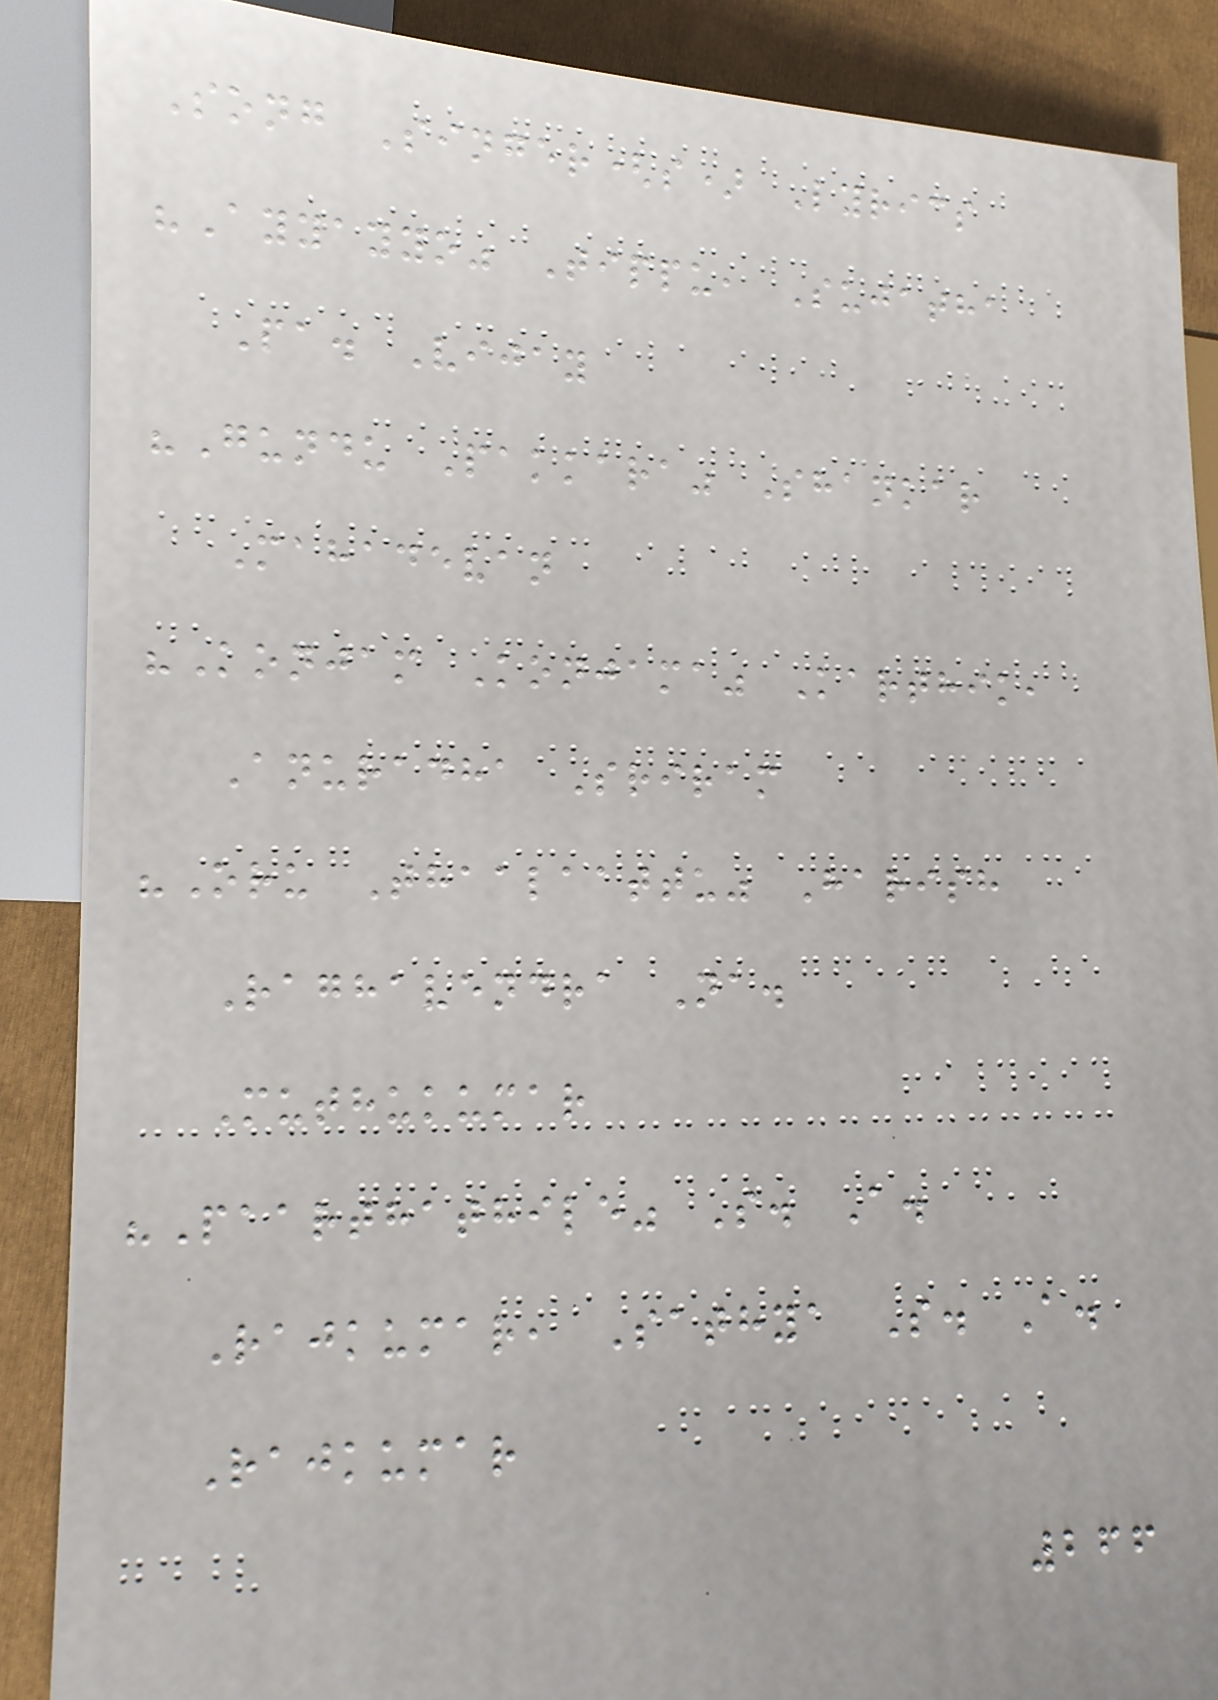Song Singer(s) Lyrics
"Ayyayyo" Tippu, Sujatha
Pa. Vijay
"Gundu Pakkara" Shankar
Mahadevan
"Konjam Konjama" Karthik,
Anuradha Sriram
"Oru Thaalaattu" Harish
Raghavendra Na.
Muthukumar
"Paarthathile" S. A.
Rajkumar, Sathya S. A.
Rajkumar
266
